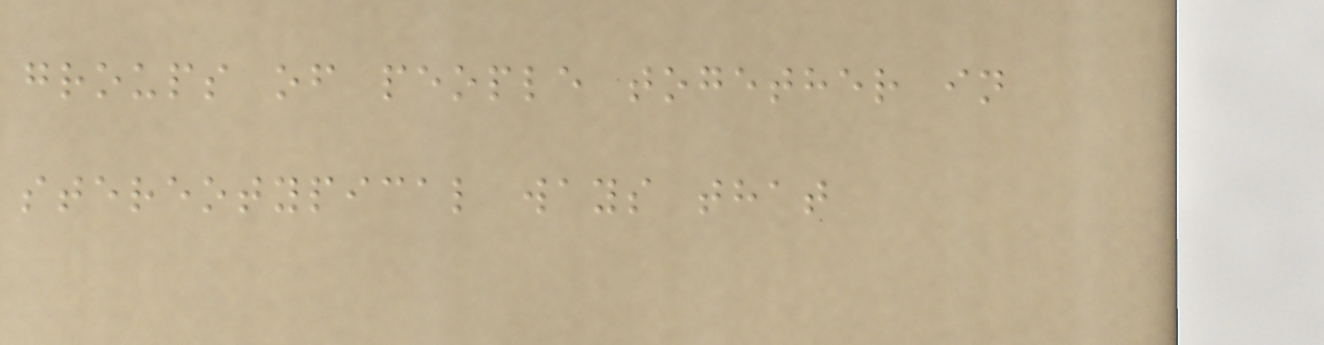groups of people together in
stereotypical ways that
